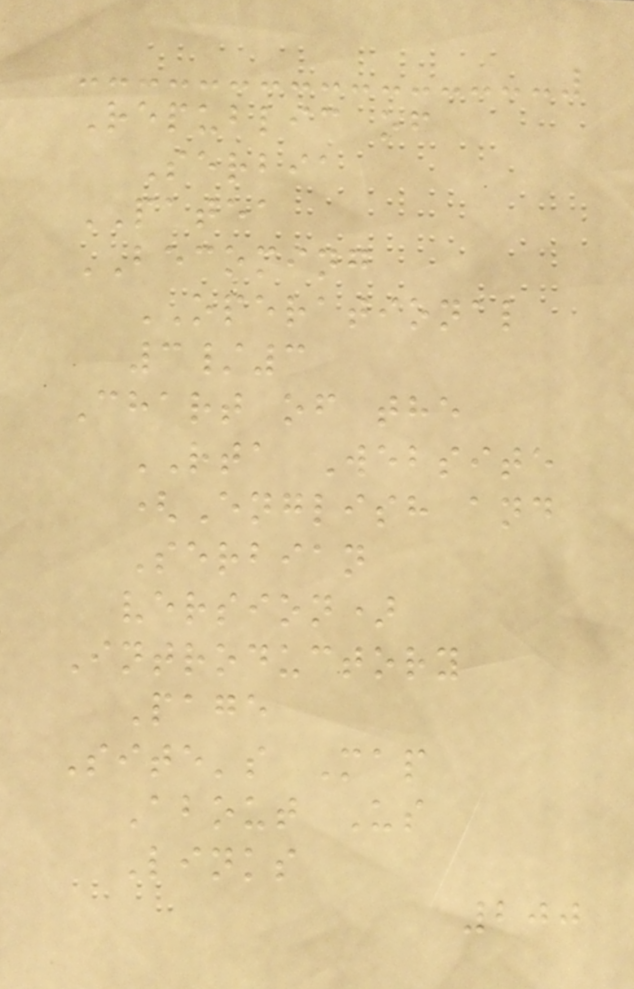Republic of
Serbia
PATEA
BECOMING
OPERATIONAL
3/3
Chart of the
RTA Website
(English and
Serbian
version)
Introductory
Page
Site's Map
About Us
Links
200
